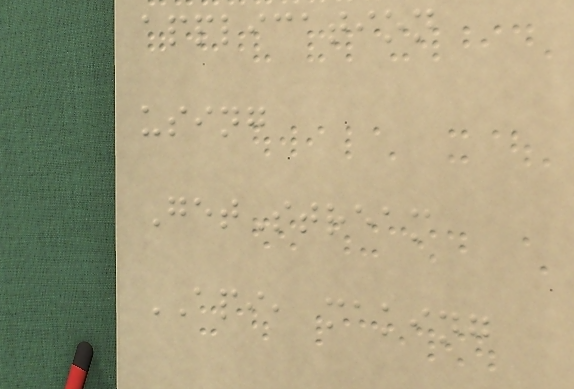application
using
GetStream
API, making
